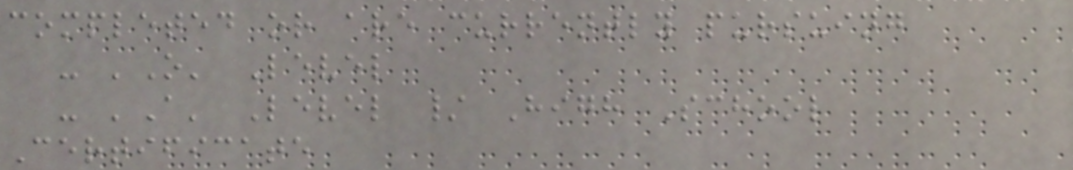completed or are currently pursuing
- 'O' Level
- 'A' Level / High School
Certificate
